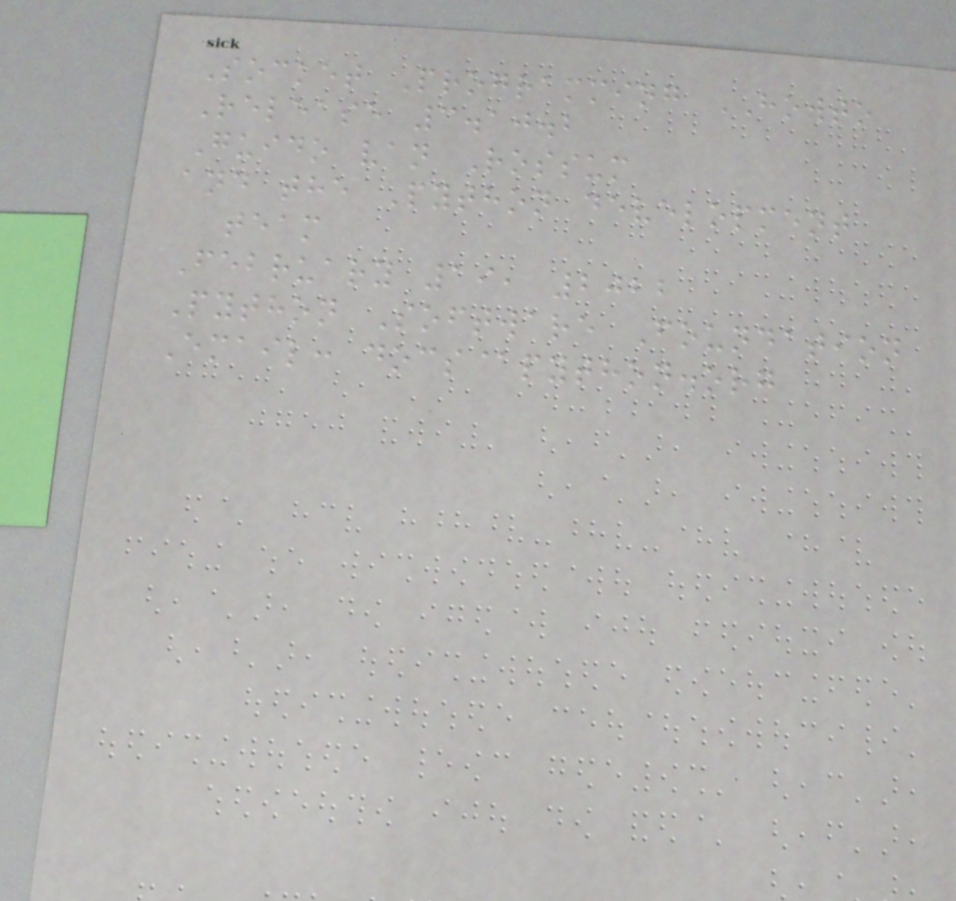Socket Programming HOWTO
Release 3.10.2
Guido van Rossum
and the Python development
team
February 19, 2022
Python Software Foundation
Email: docs@python.org
